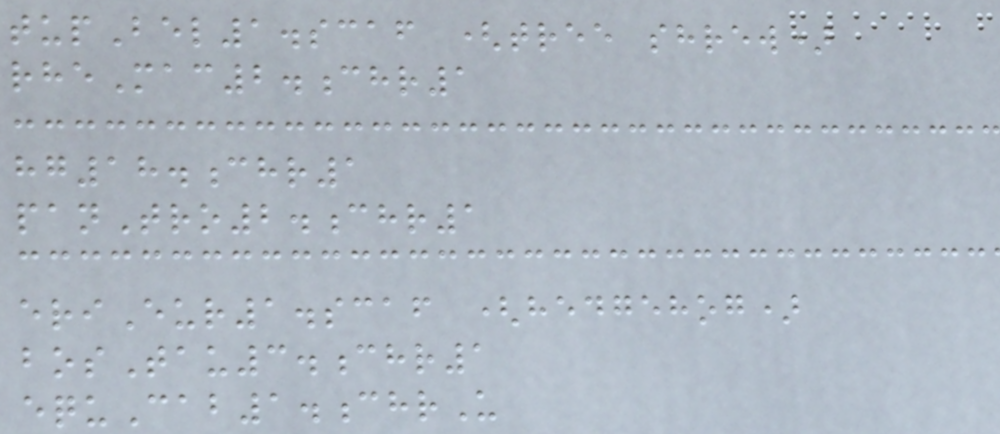tupBel1.scaf (tree shrew)
rheMac2.chr1
hg18.chr1
panTro2.chr1
eriEur1.scaf (hedgehog)
bosTau3.chr1
equCab1.chrU
